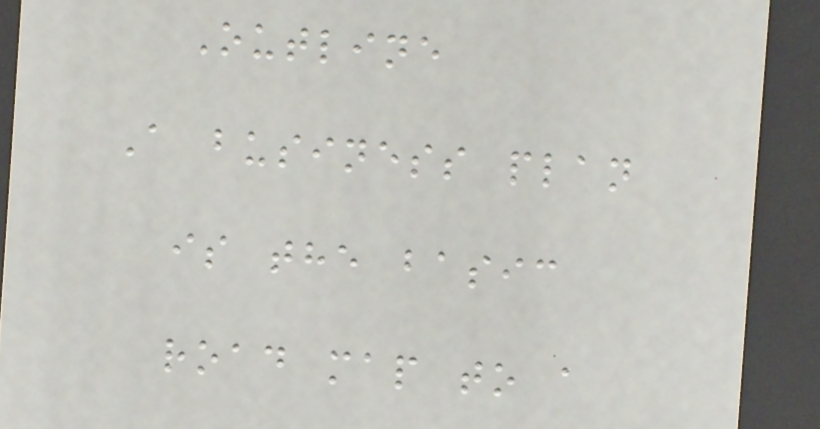Outline
A business plan
is the basic
road map to a
